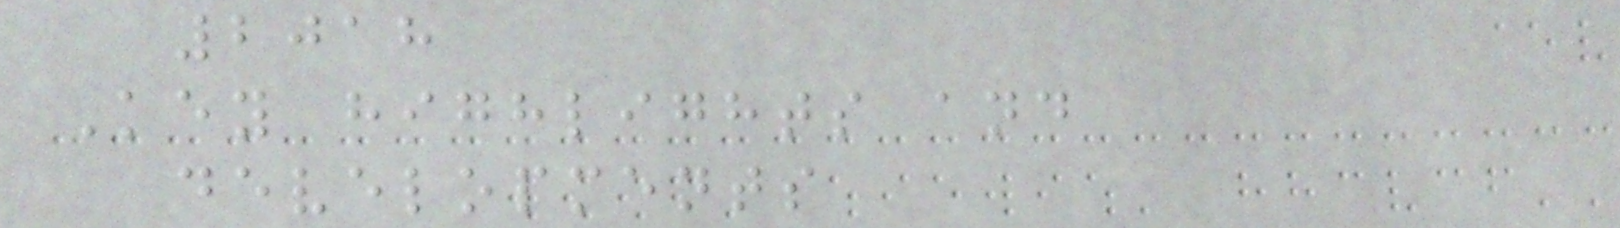2018
Key highlights and
developments
